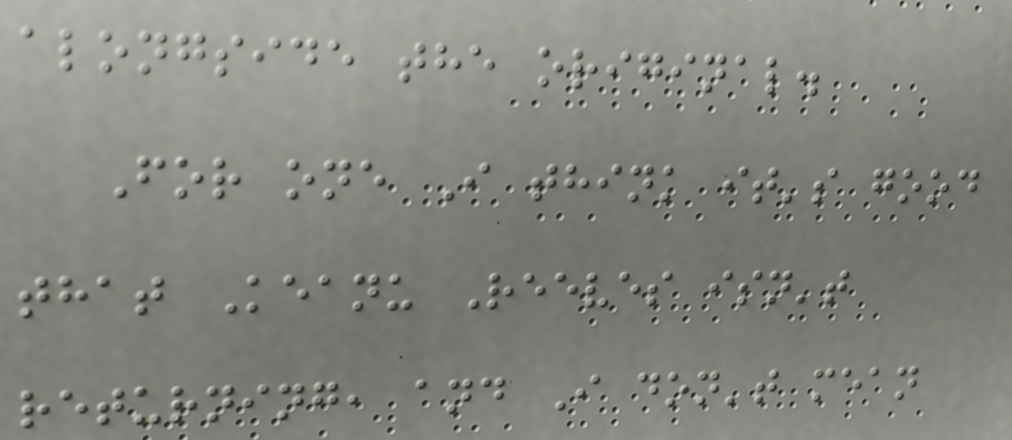alongside the original.
For one I think it's good
that Keanu Reeves isn't
returning, and I don't mean
